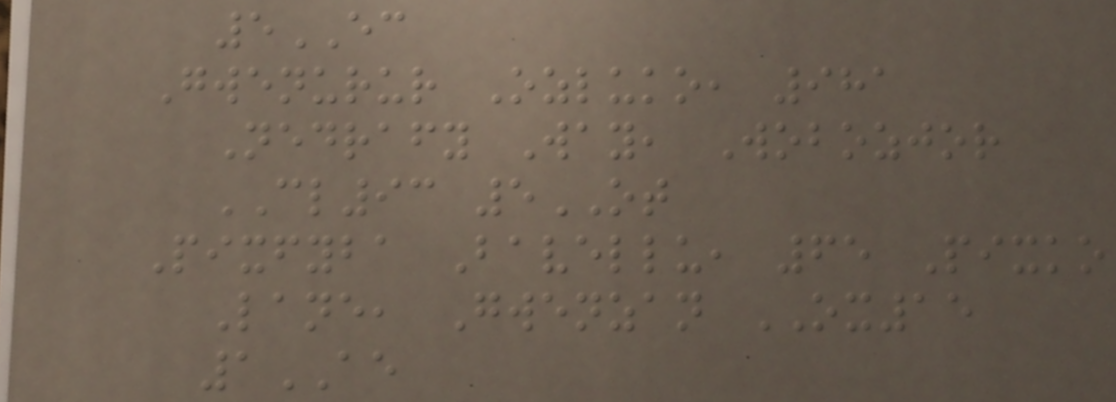5EC
Gwenurur Ozluko, 981
Nedrafy Way, Wobozjor
CL93 5OT
Pixfyba Bavellu, 65 Pixko
Lane, Gwenzan OX15
1AE
